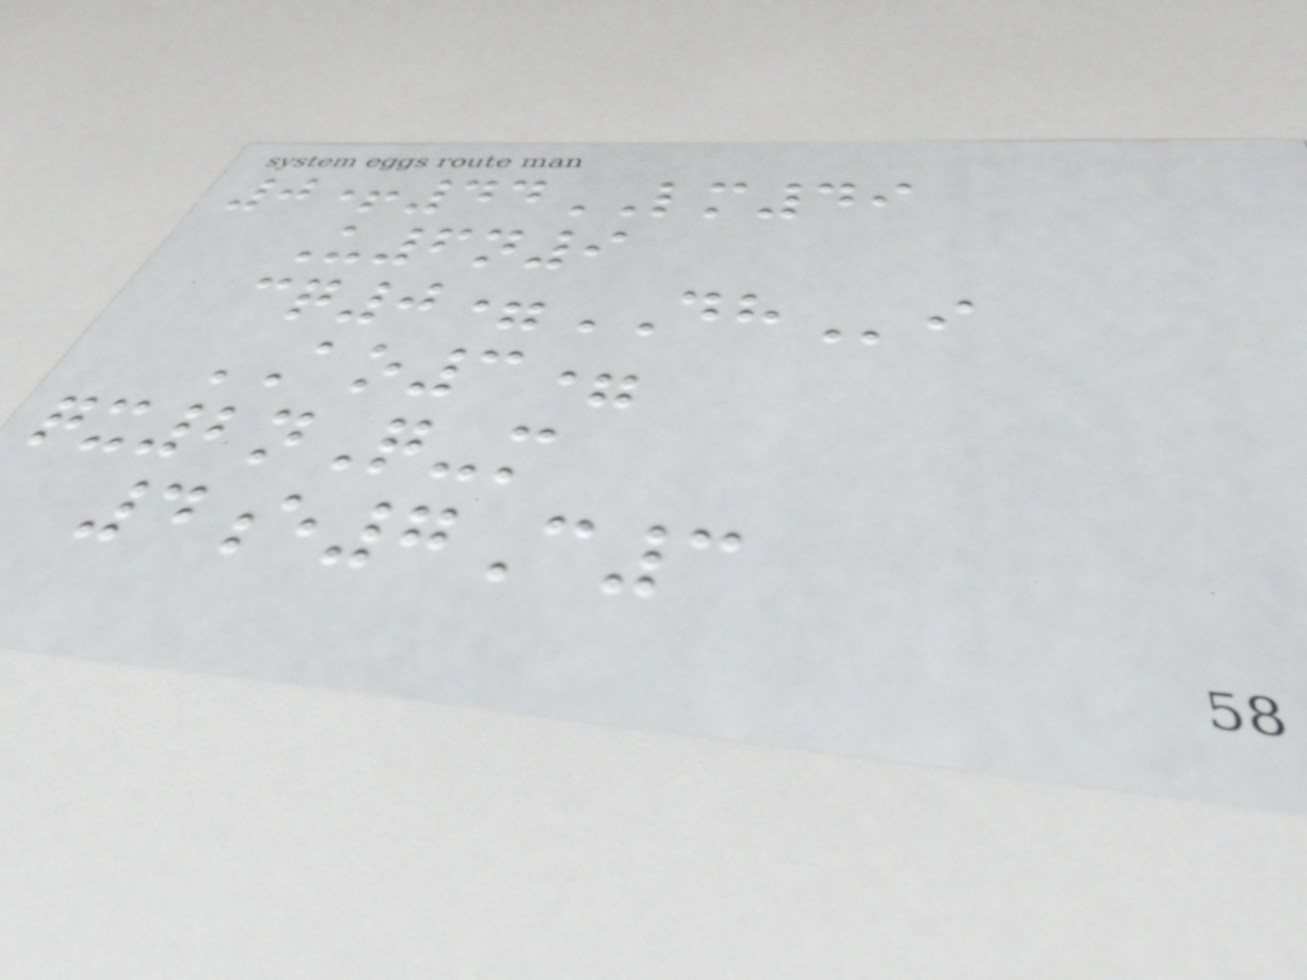0+44LM49
U6n9
cq0=DHi
AO3=
qx2nQ-m
4e7C3
